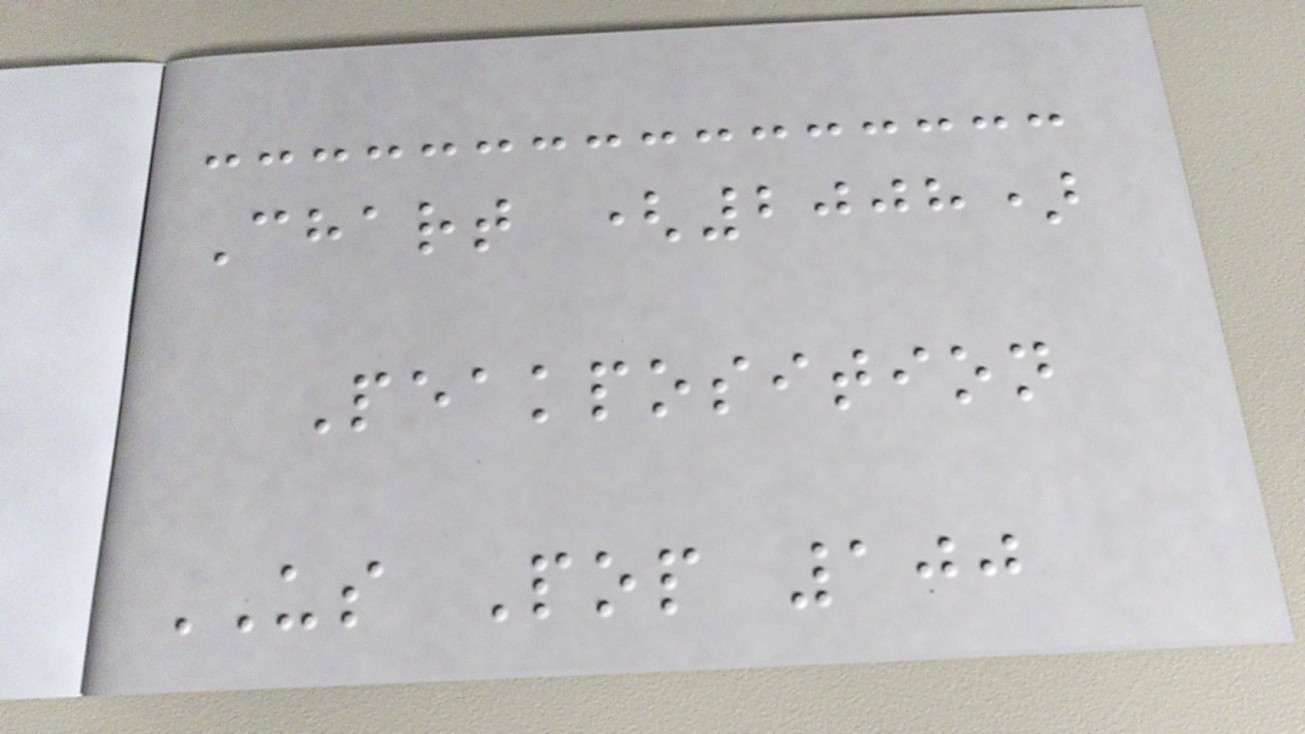Chart (2008)
Peakposition
US Pop 100
